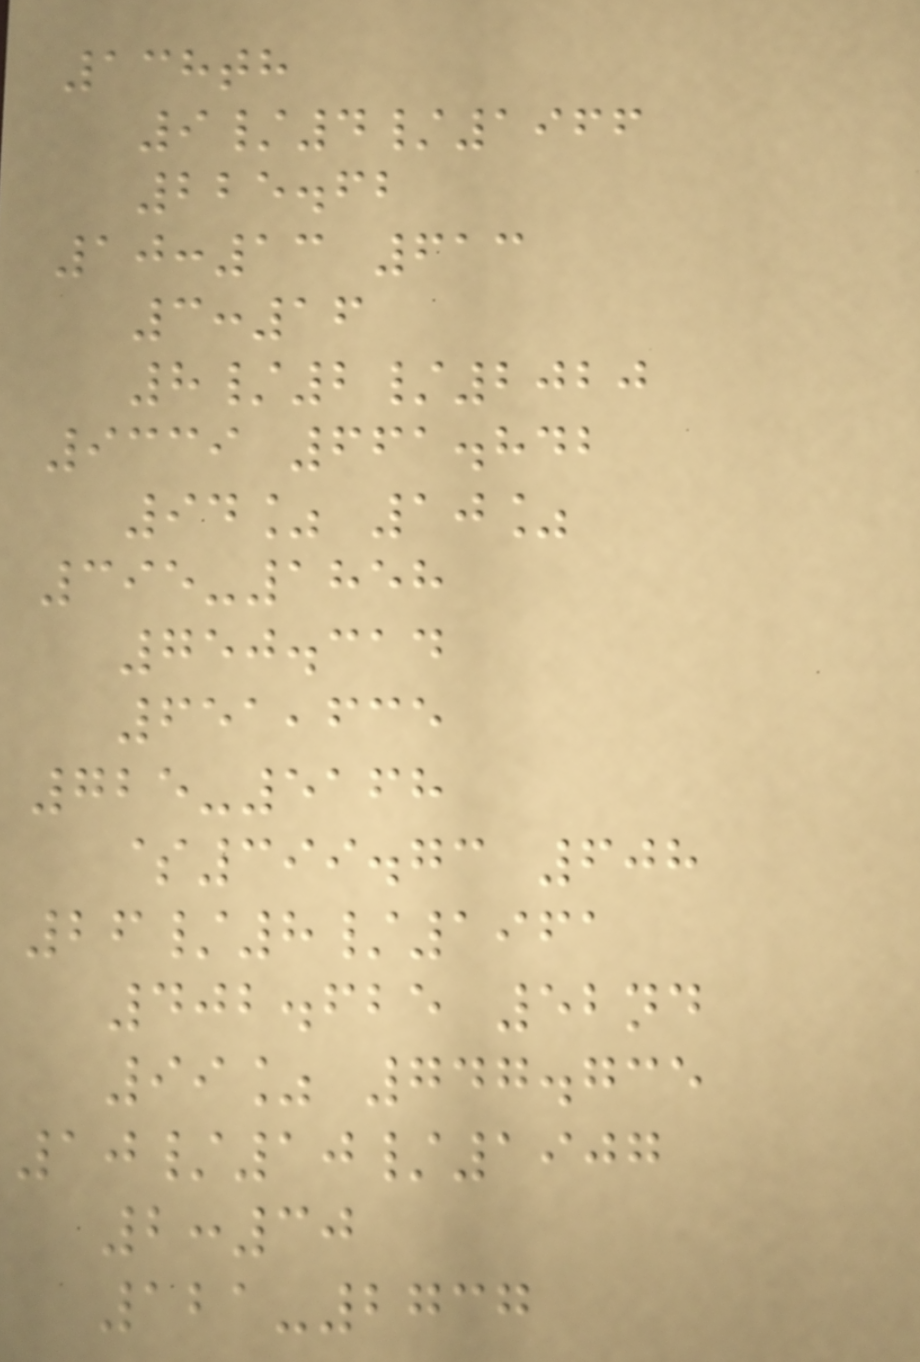138th
9/4/1966
225.62
10:13 613
3:16
8/2/2020
9339 661.842
94% 10%
395-1858
750.314
651,635
725-5168
$399.73 608
26/8/1961
402.625 52nd
99% 747.735
10/10/1907
2:30
121-2737
